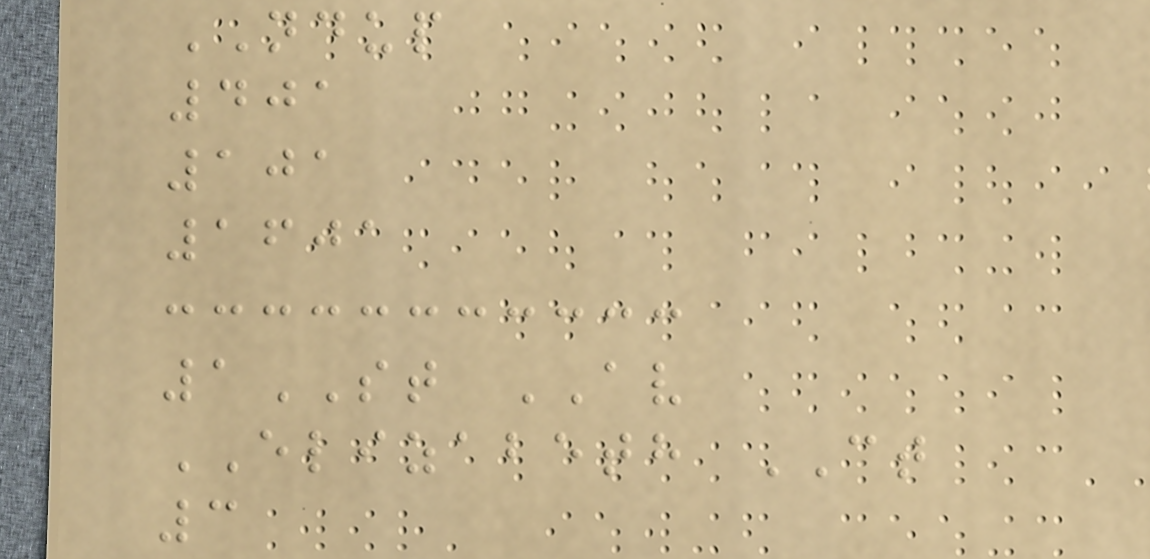NDUP
401
101
1601
1ST AV
ELIZABETH CT
3
